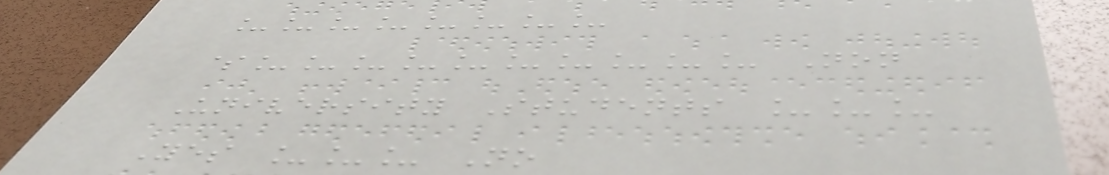________
$__________ Non
University Students ___
Yes ___ No
